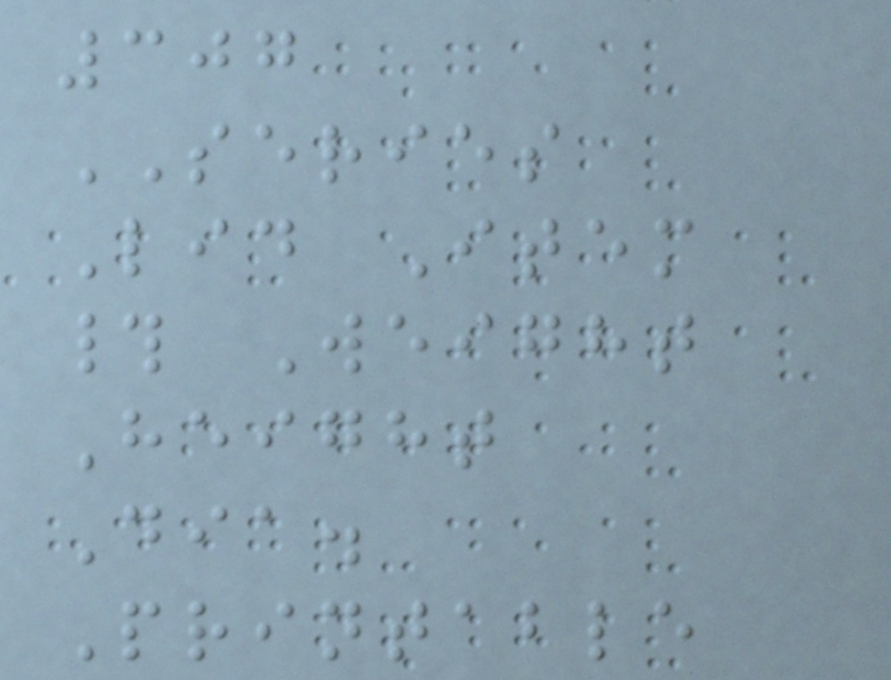307
SERIES
Lid Item
# Weight
Height
Dia.
Printable
